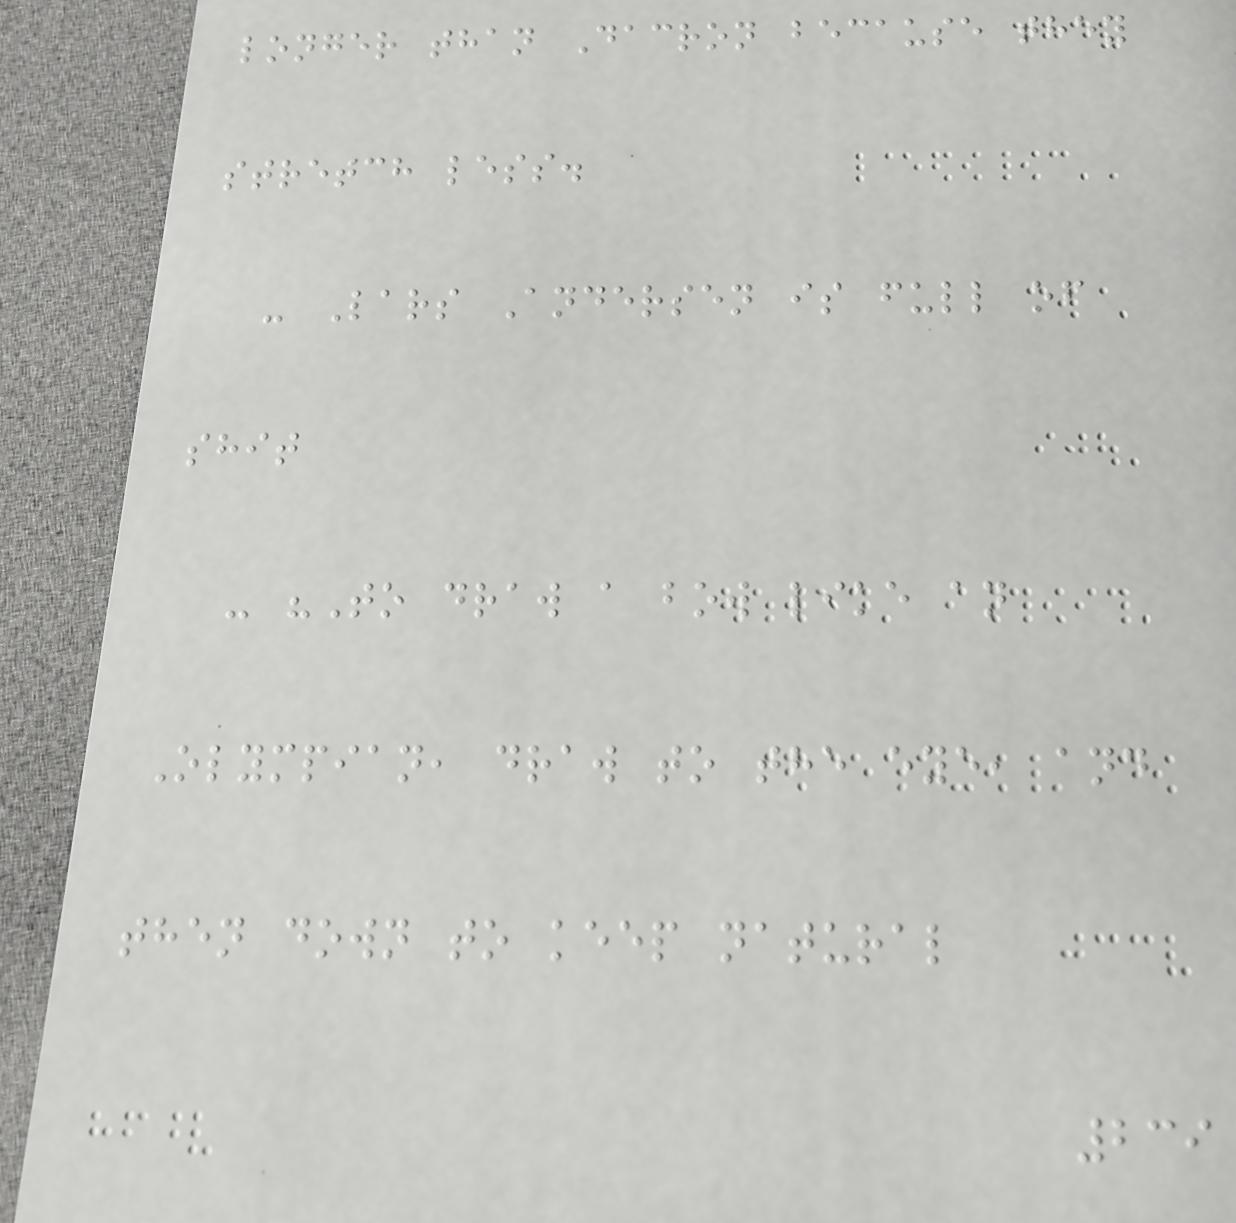longer than Dacron because they
stretch less.
- Lars Andersen is full of
shit
- "To draw a bow like an
Olympian, draw to the eye, and
then down to keep natural
239
